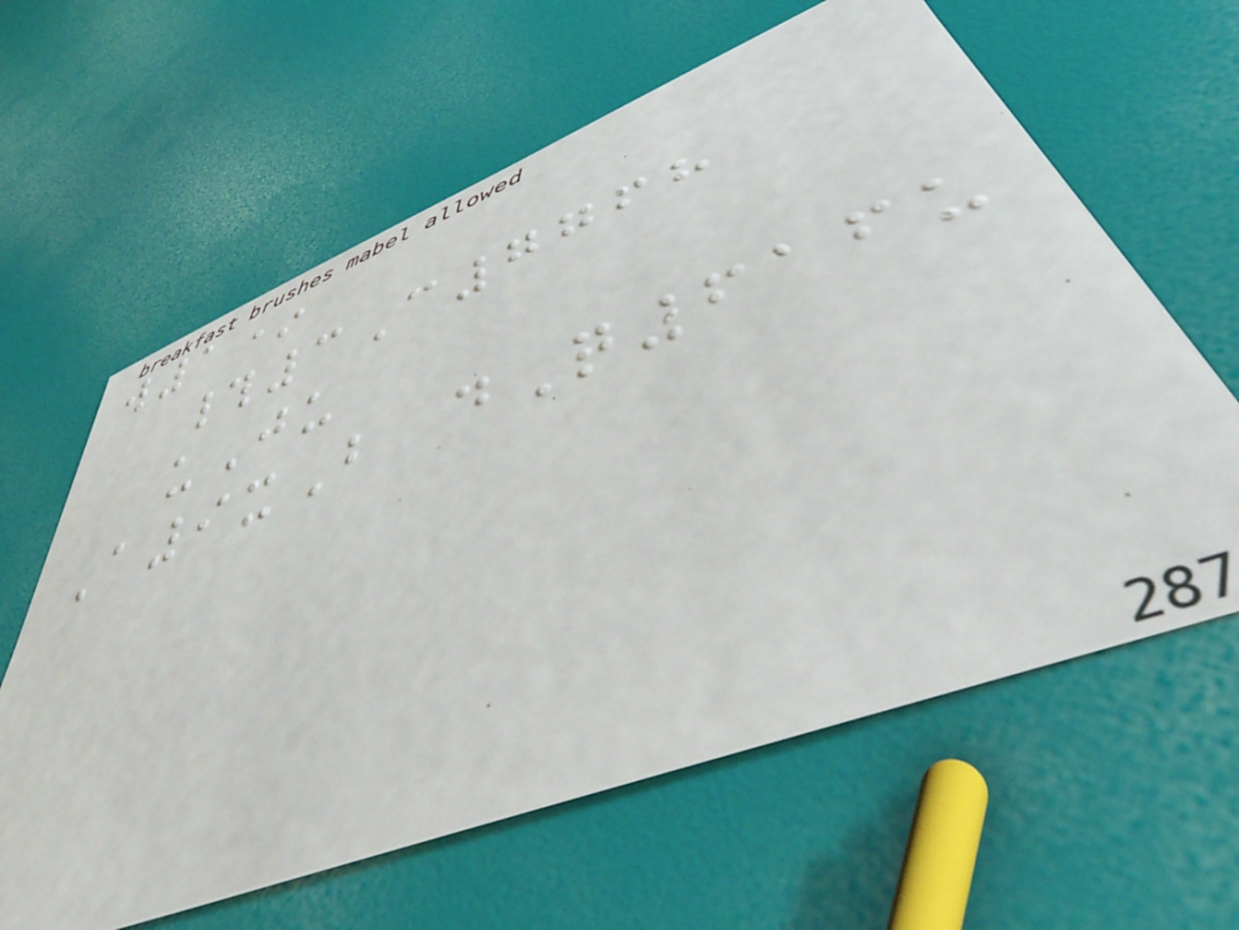w1*
#3C7768
uJu
A9xB dQ616u
